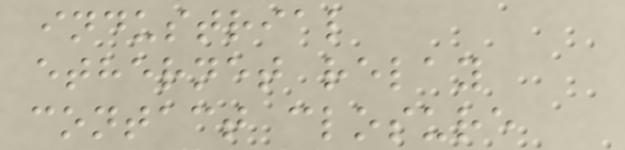industrial
ethernet relay
contact closure
